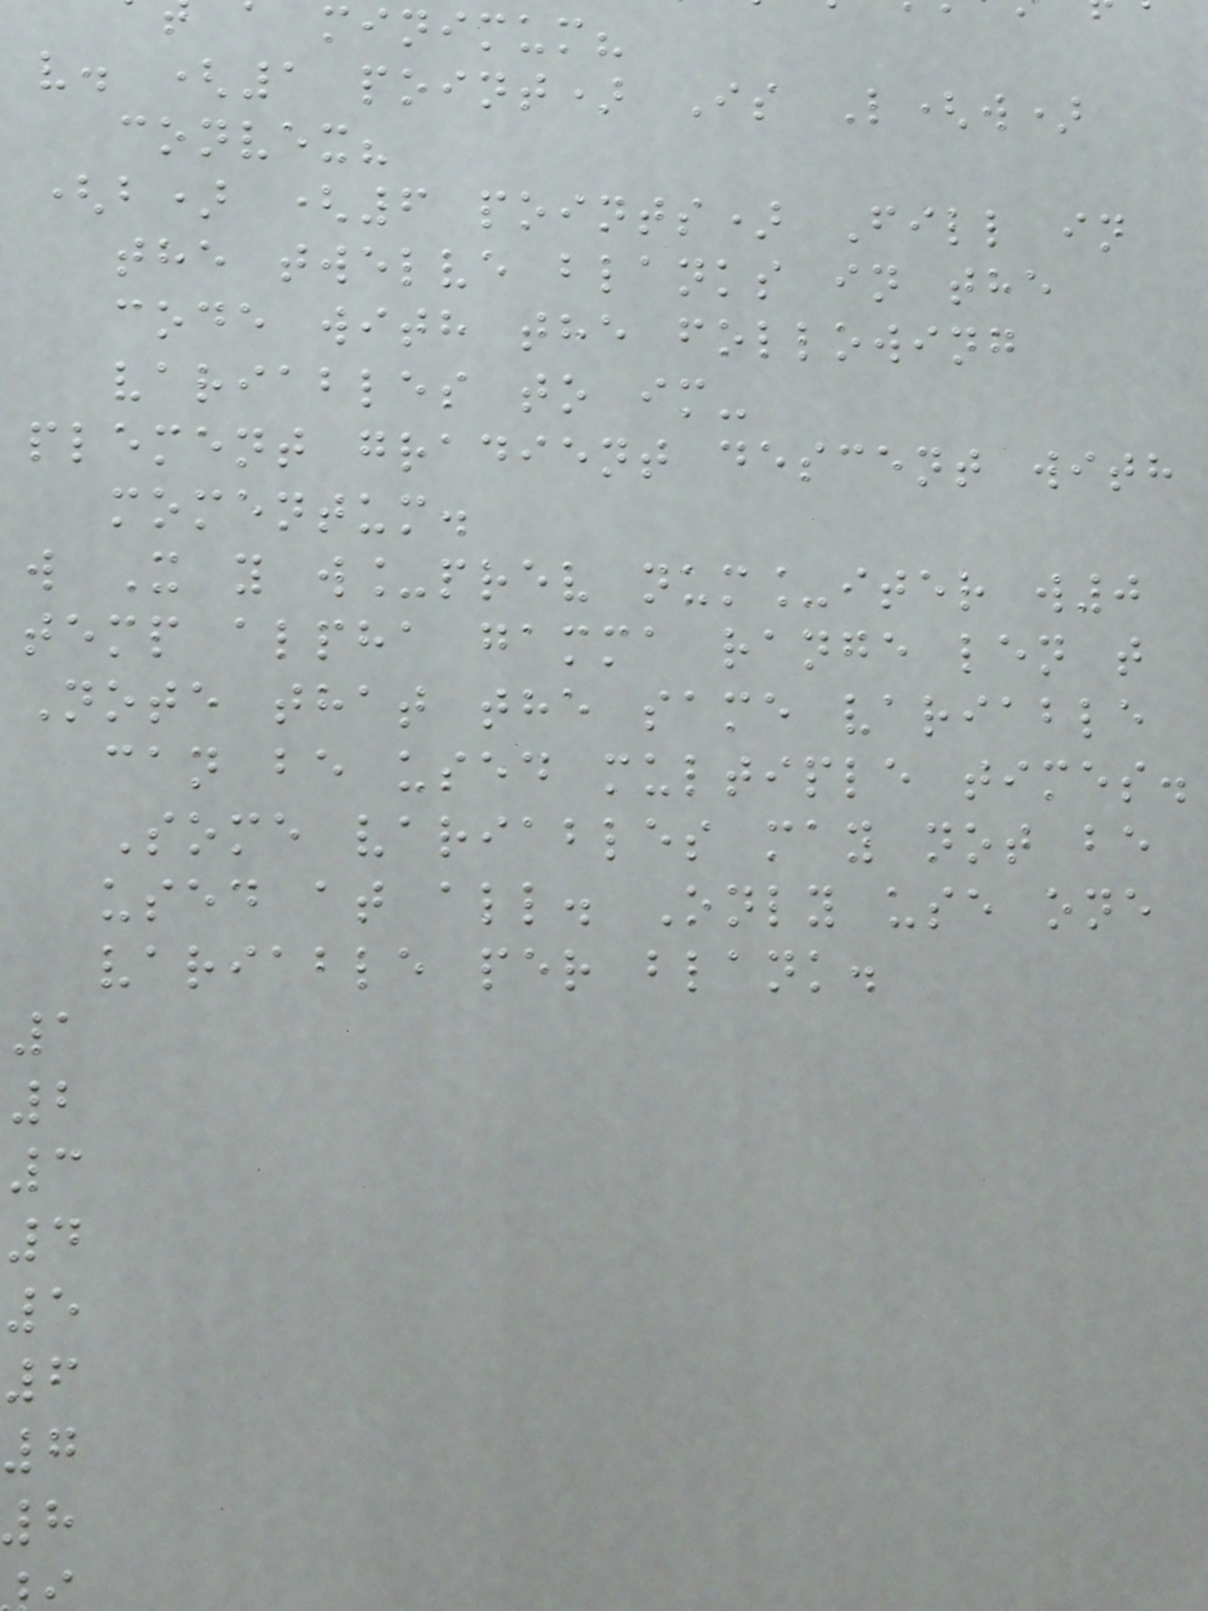minimum?
v. (1 point) Is L(w)
convex?
(b) (6 points) Fill in
the twelve blanks in the
code with the following
variables to im-
plement gradient descent with
momentum.
w X y w_prev num_iter w0
temp alpha gamma range len t
Note that the same variable
can be used multiple times.
Some variables may not be
used at all. Only use one
variable per blank.
1
2
3
4
5
6
7
